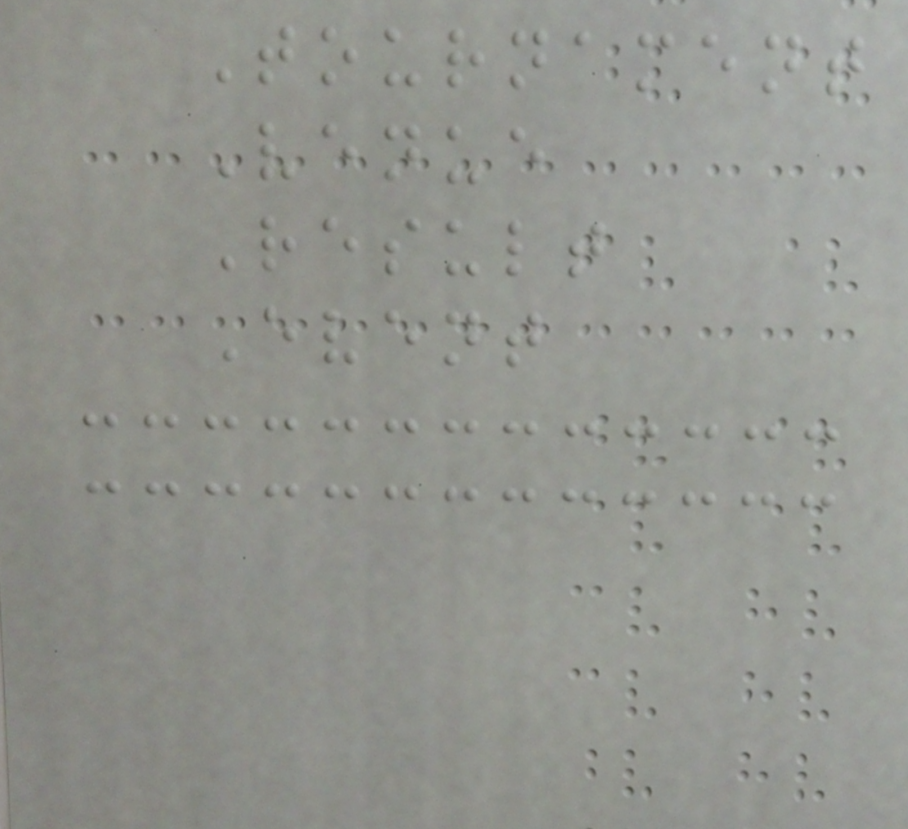Tournament
Venue
Result
Event
